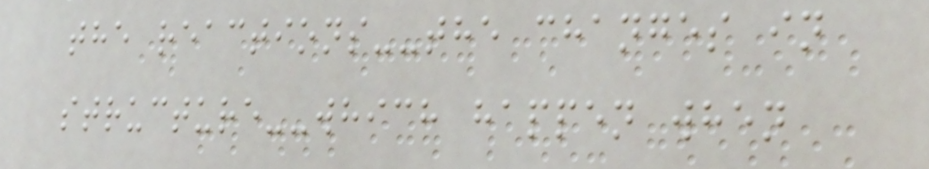the reactions--the changes in
structure--which happen when
